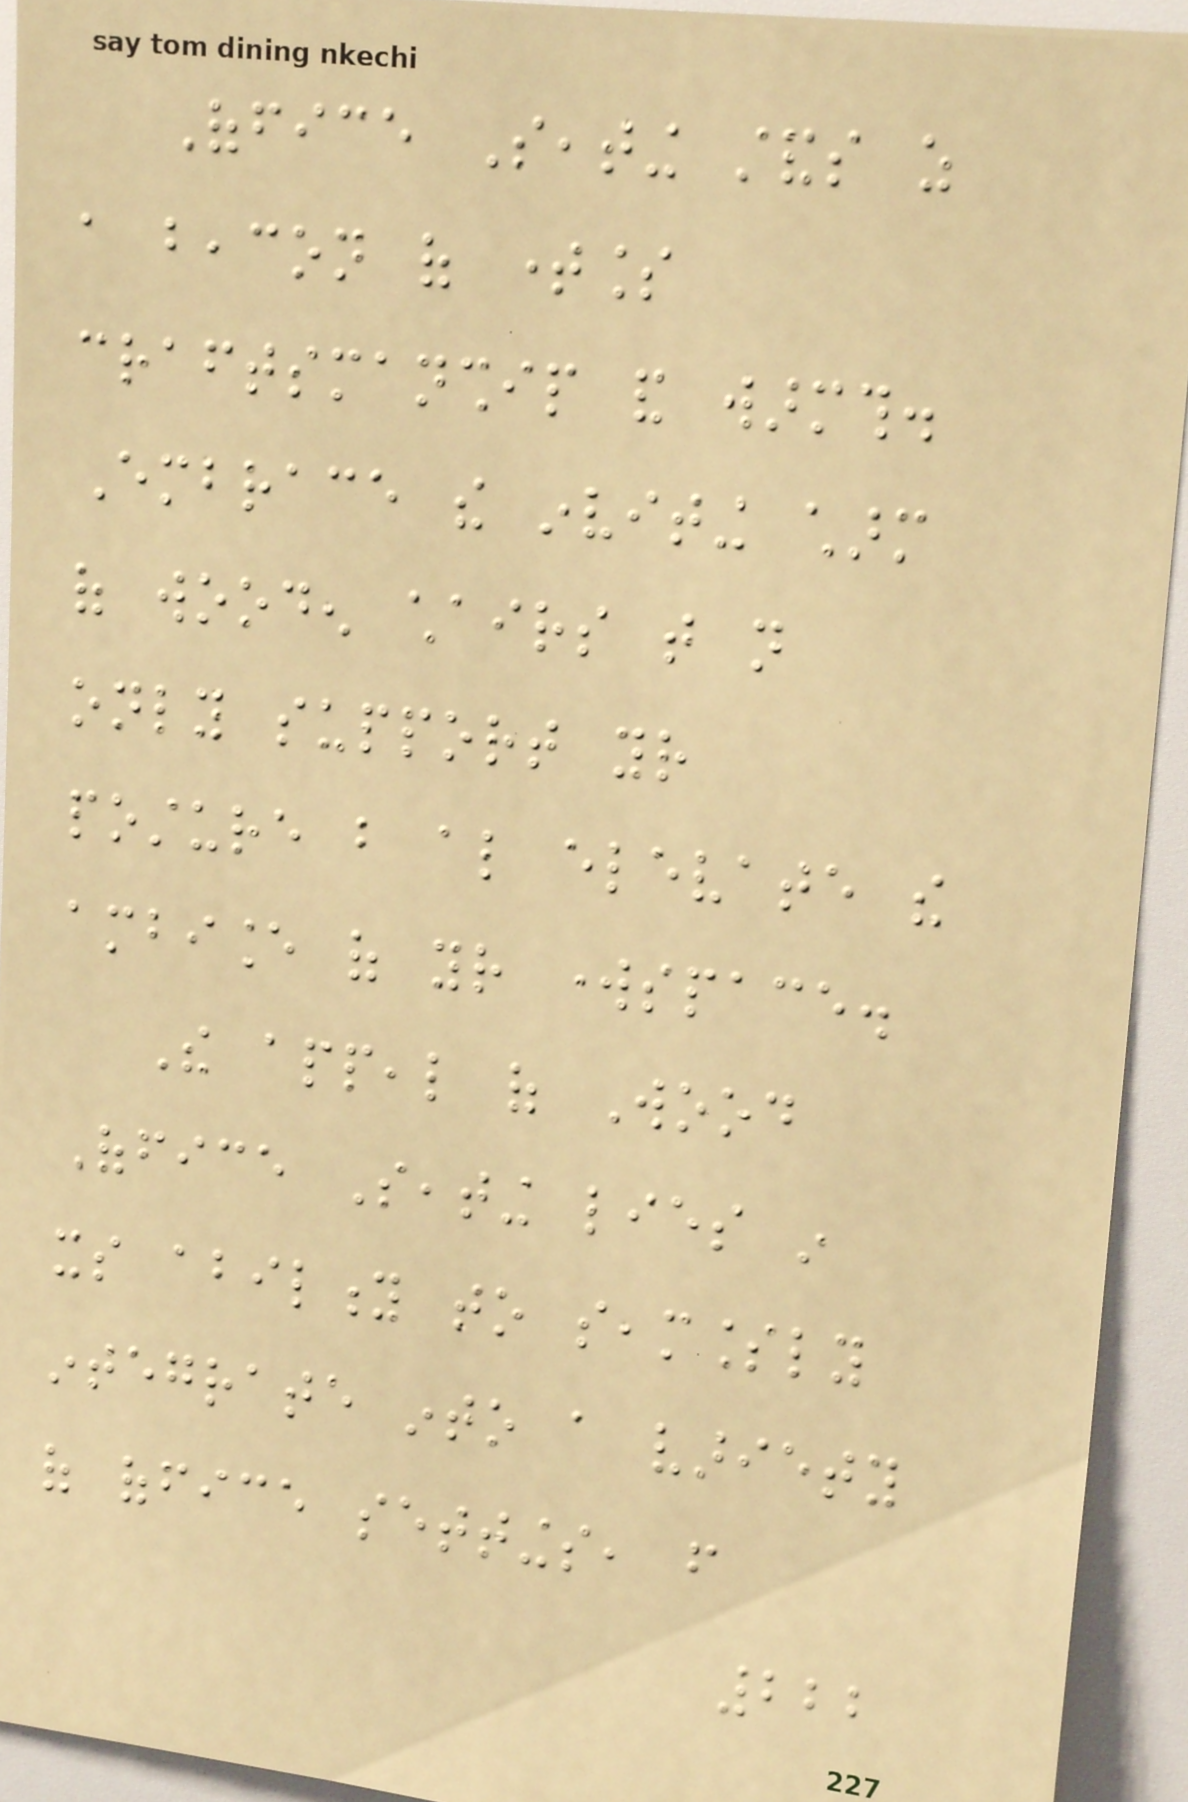Office Seating stands as
a beacon of timeless
craftsmanship and warmth.
Embrace the inviting charm
of wooden chairs that not
only support your
posture but also elevate the
ambiance of your workspace.
The appeal of Wood
Office Seating lies in
its ability to seamlessly
integrate into a variety
of office settings, from
222
